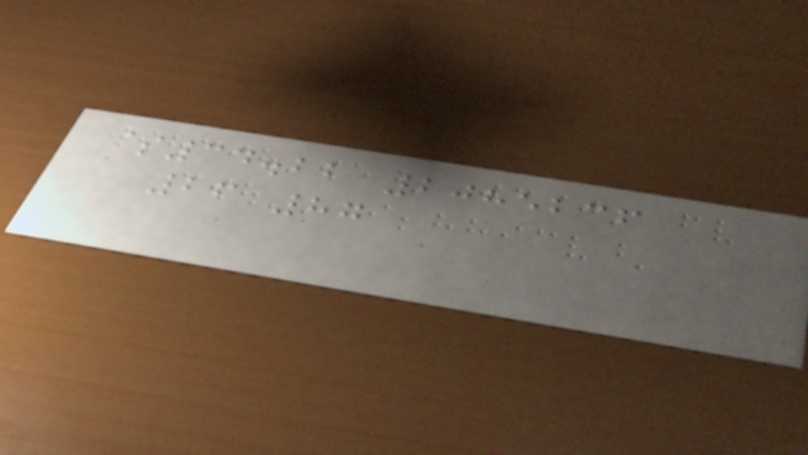$34.22 2085236
26 87
